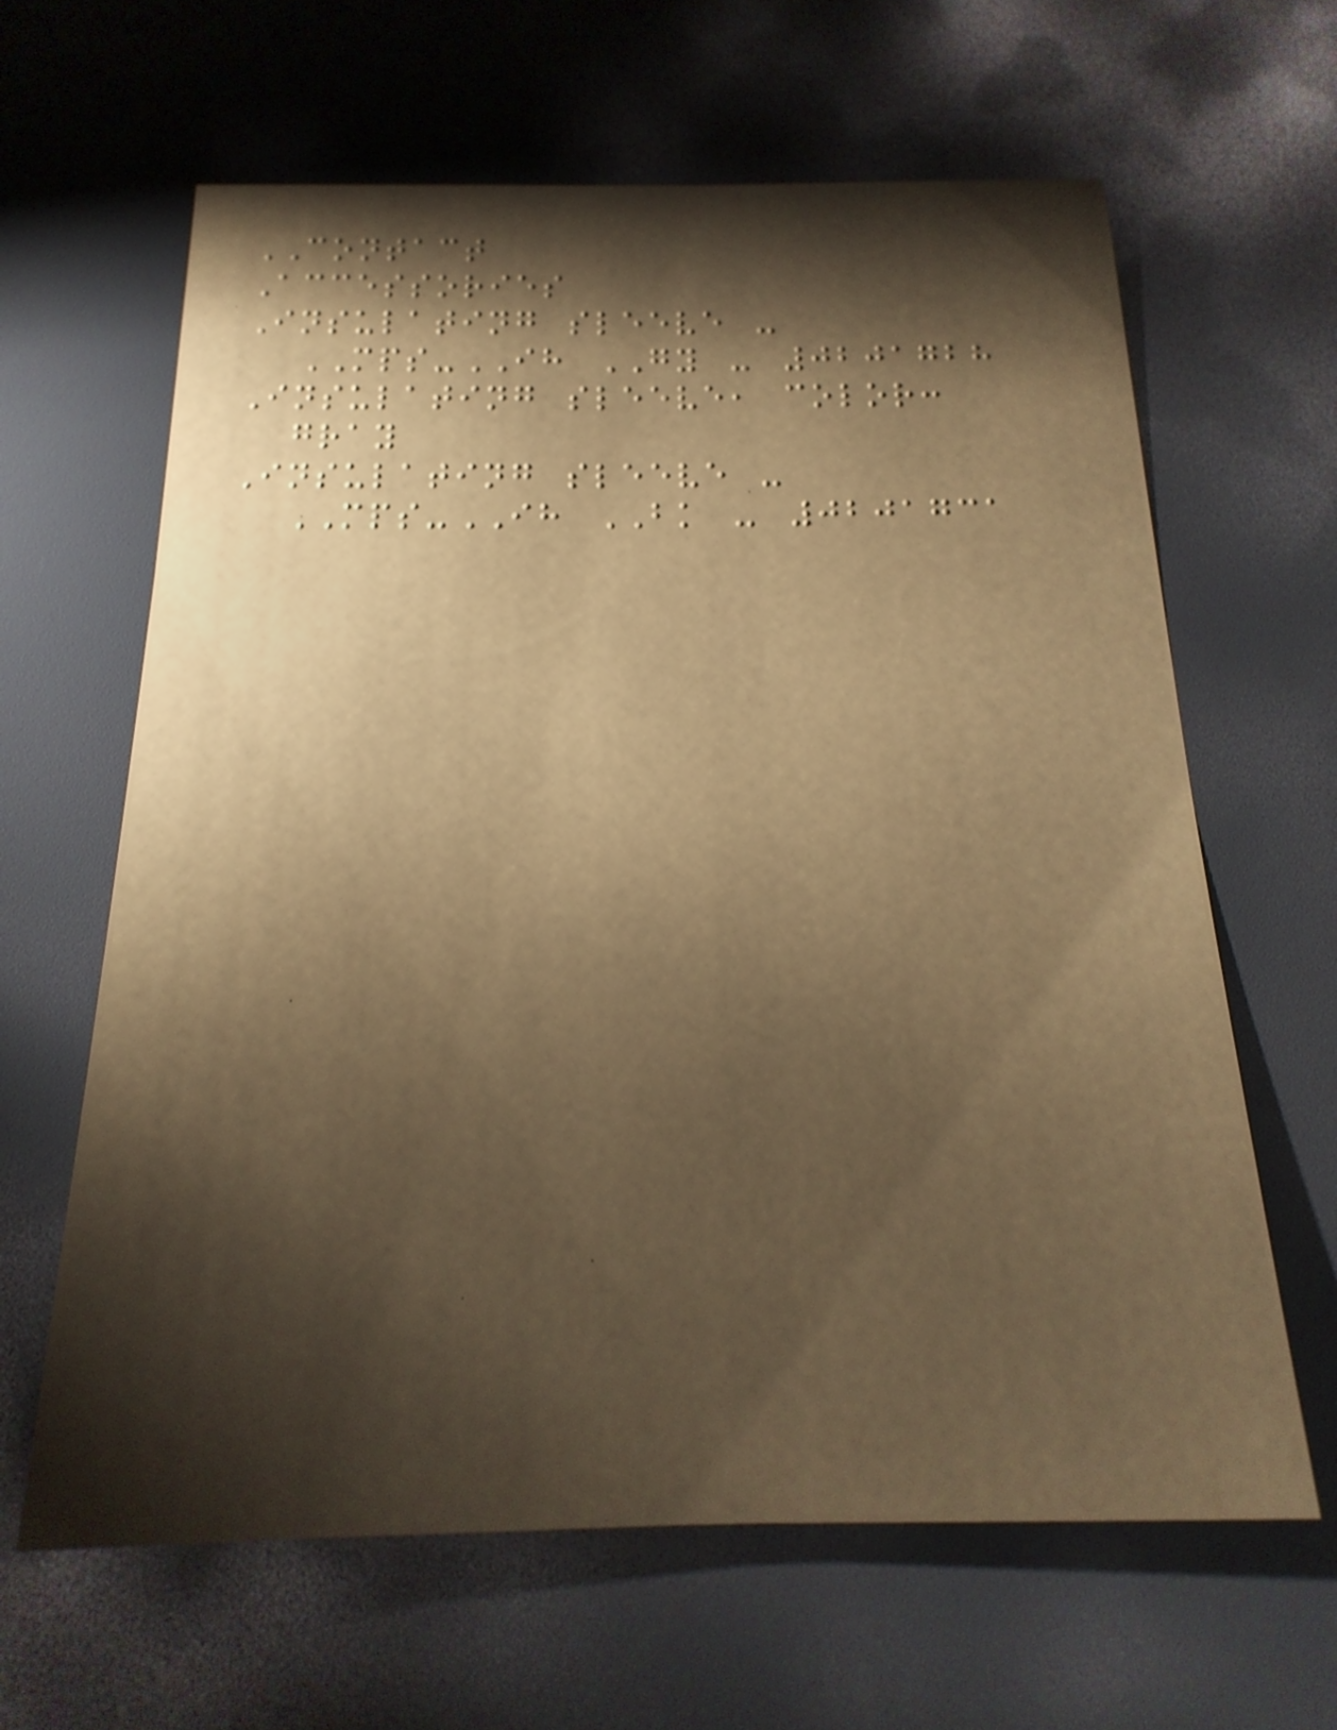CONTACT
Accessories
Insulating sleeve -
MPS-IH GY - 0201728
Insulating sleeve, color:
gray
Insulating sleeve -
MPS-IH BK - 0201731
